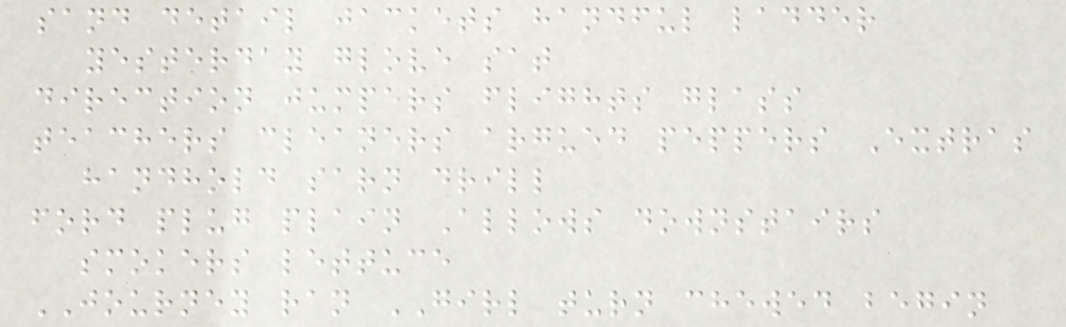sand detail jackets handful ladder
yesterday glove sat
direction jumpers flights glass
teachers cleaners argued peppers Extras
handhold sarn drill
ford plug plain Allows downstairs
smokers lettuce
JOURNEY ran GIRL turn chewed begin
